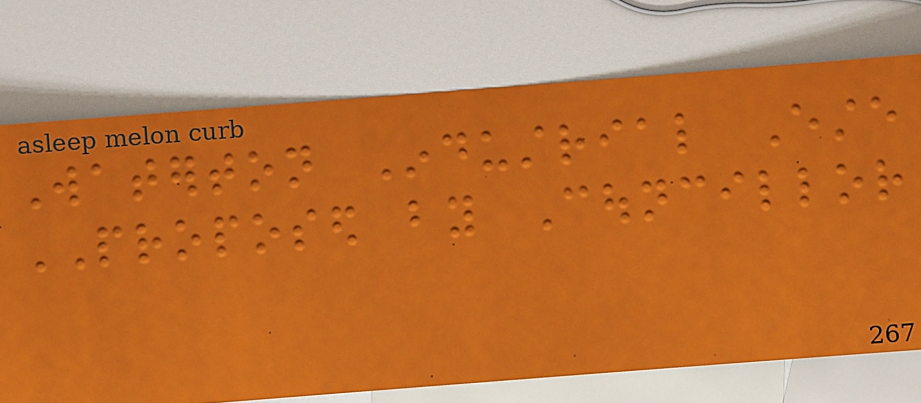Waterton Industrial Este
PROPOSED by Councillor
